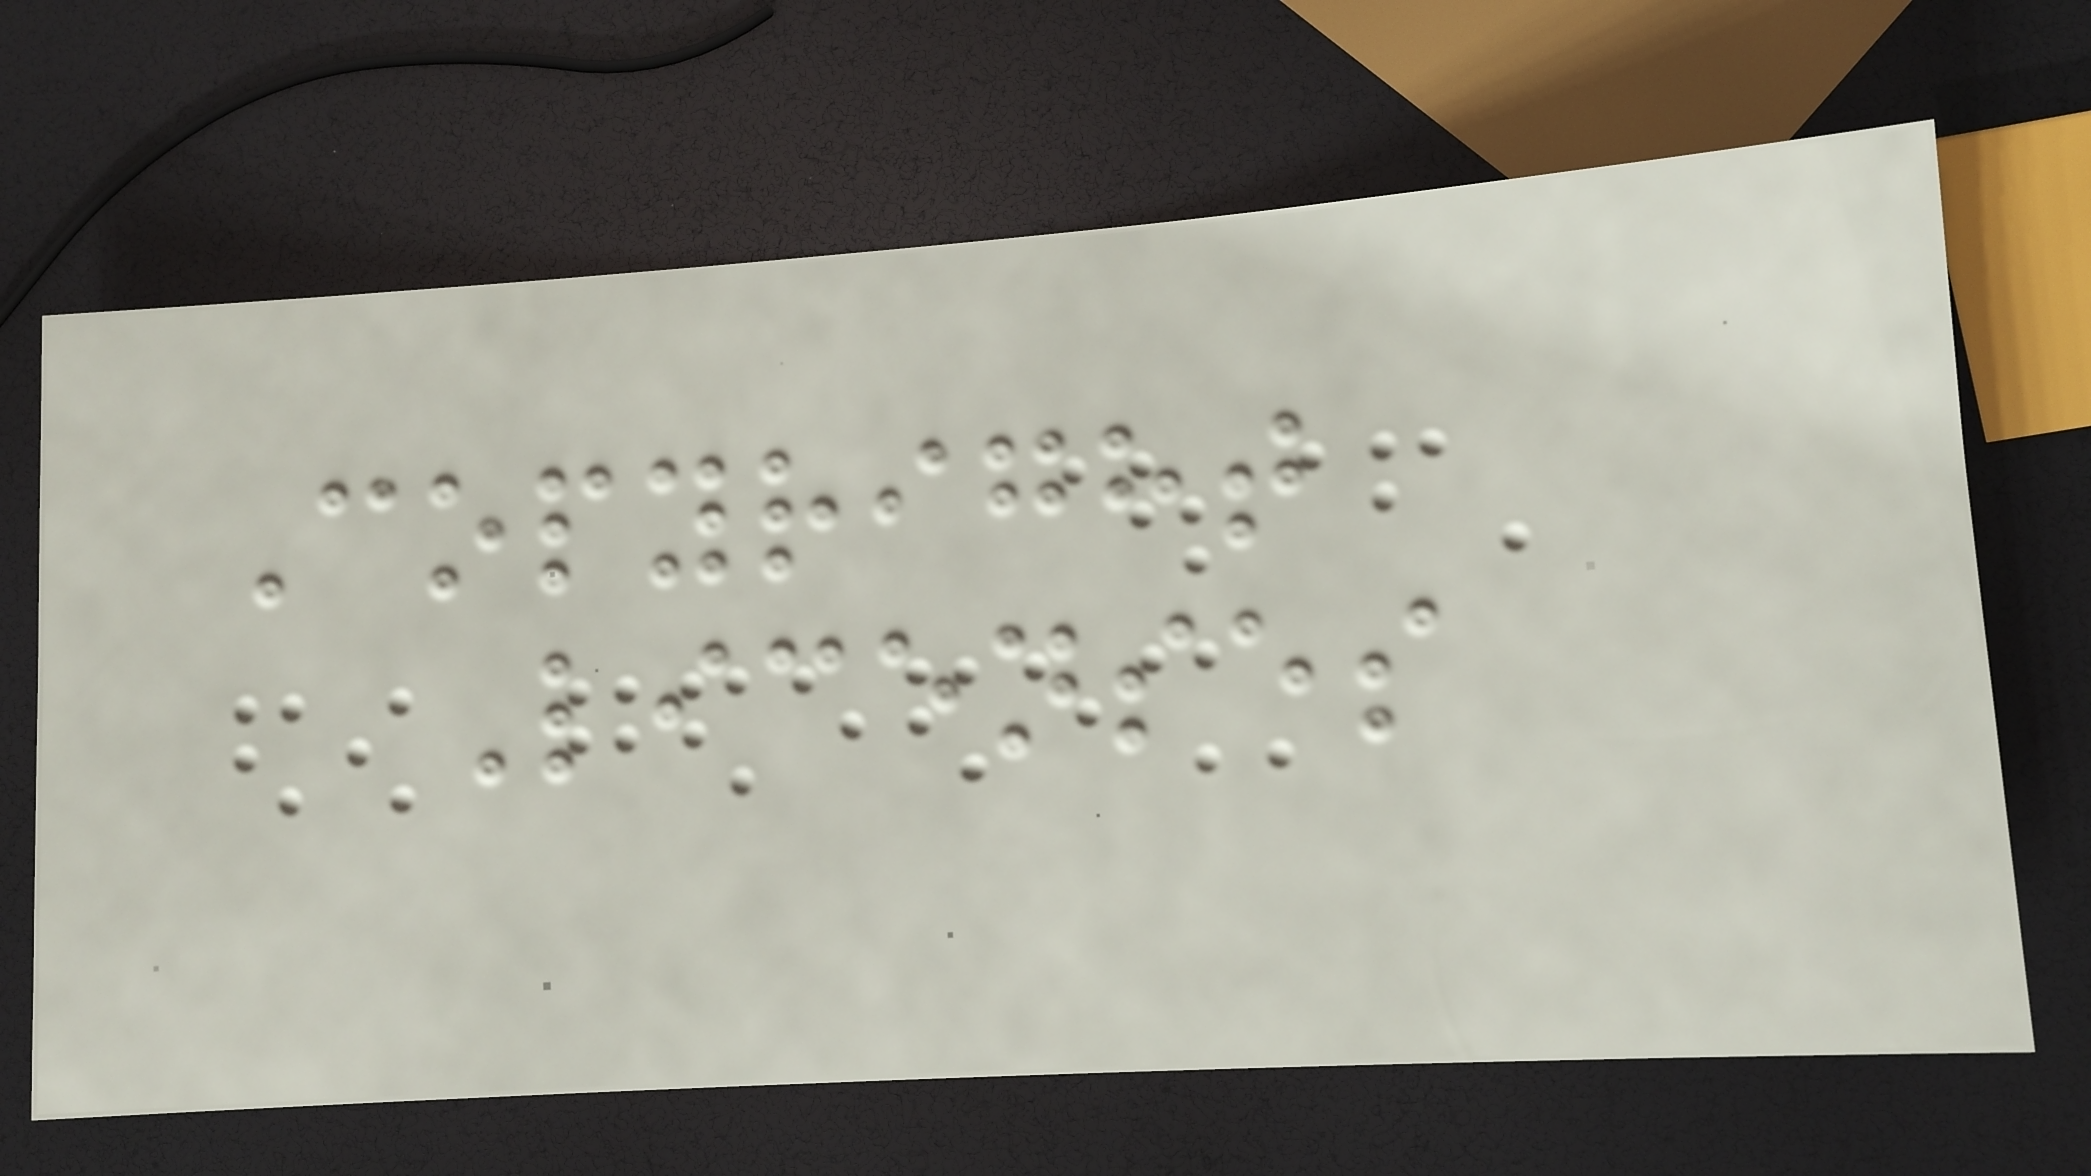Copyright
Licenses
